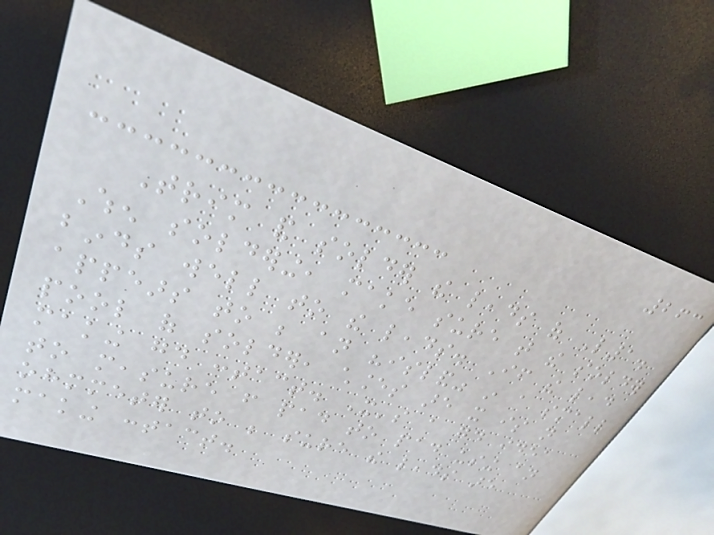263
Trim and solder the leads of L1.
When soldering, make sure that the solder
binds well to the leads. If the lead
appears to be an "island" in a small
pool of solder, chances are it is not
making good contact. It's a good idea
to measure from pad to pad using an
ohmmeter to be sure the leads are
making contact.
